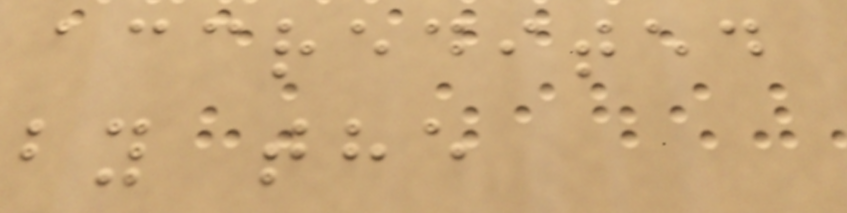accredited
by the
